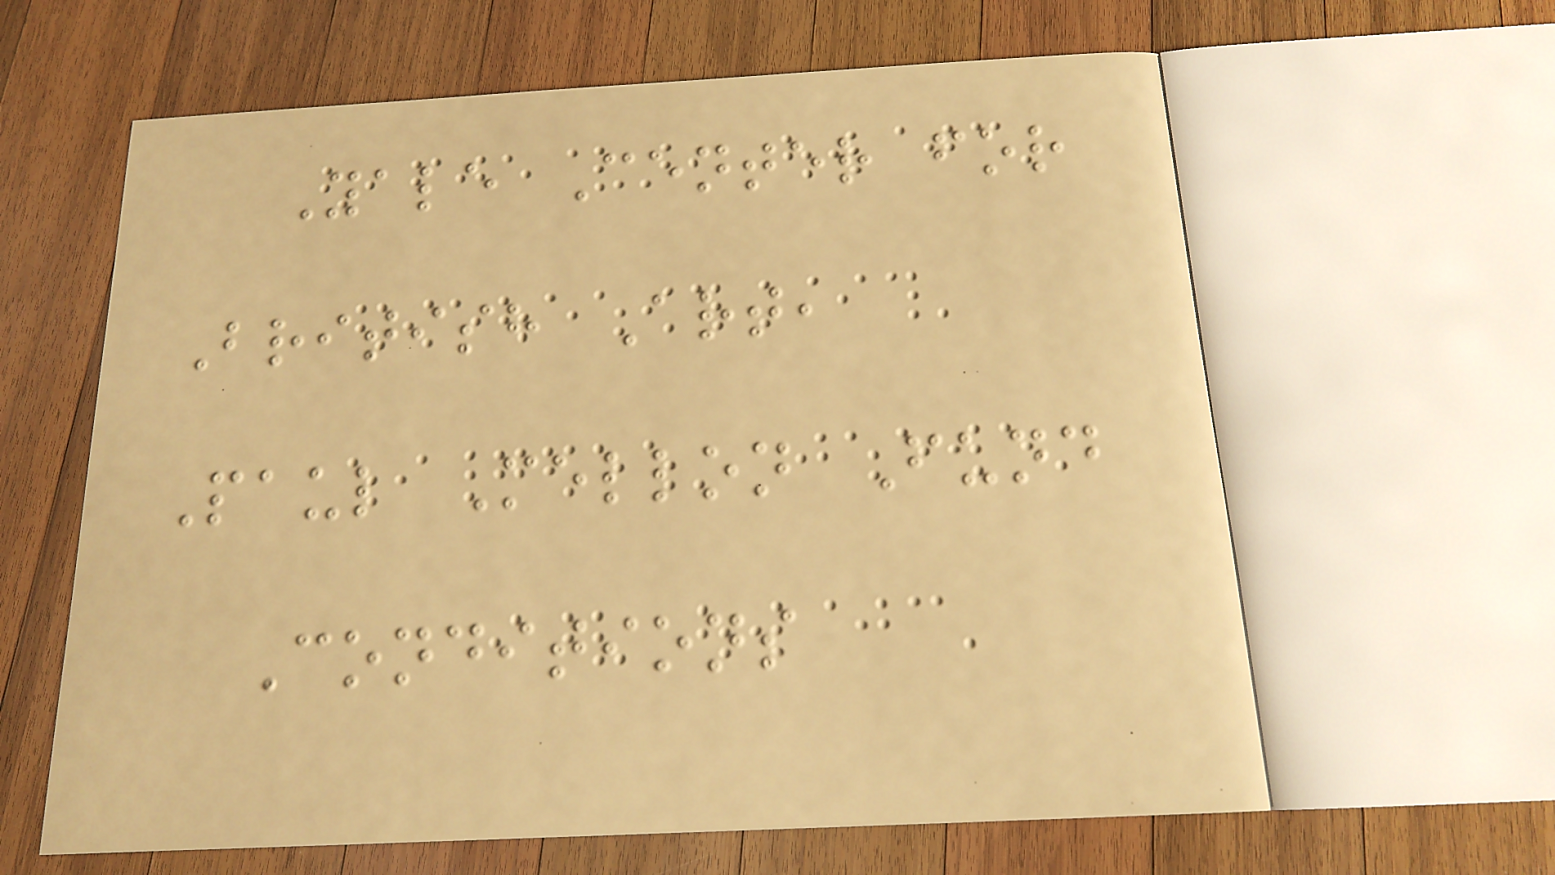Yale Center for
British Art,
Paul Mellon Fund
Conditions
